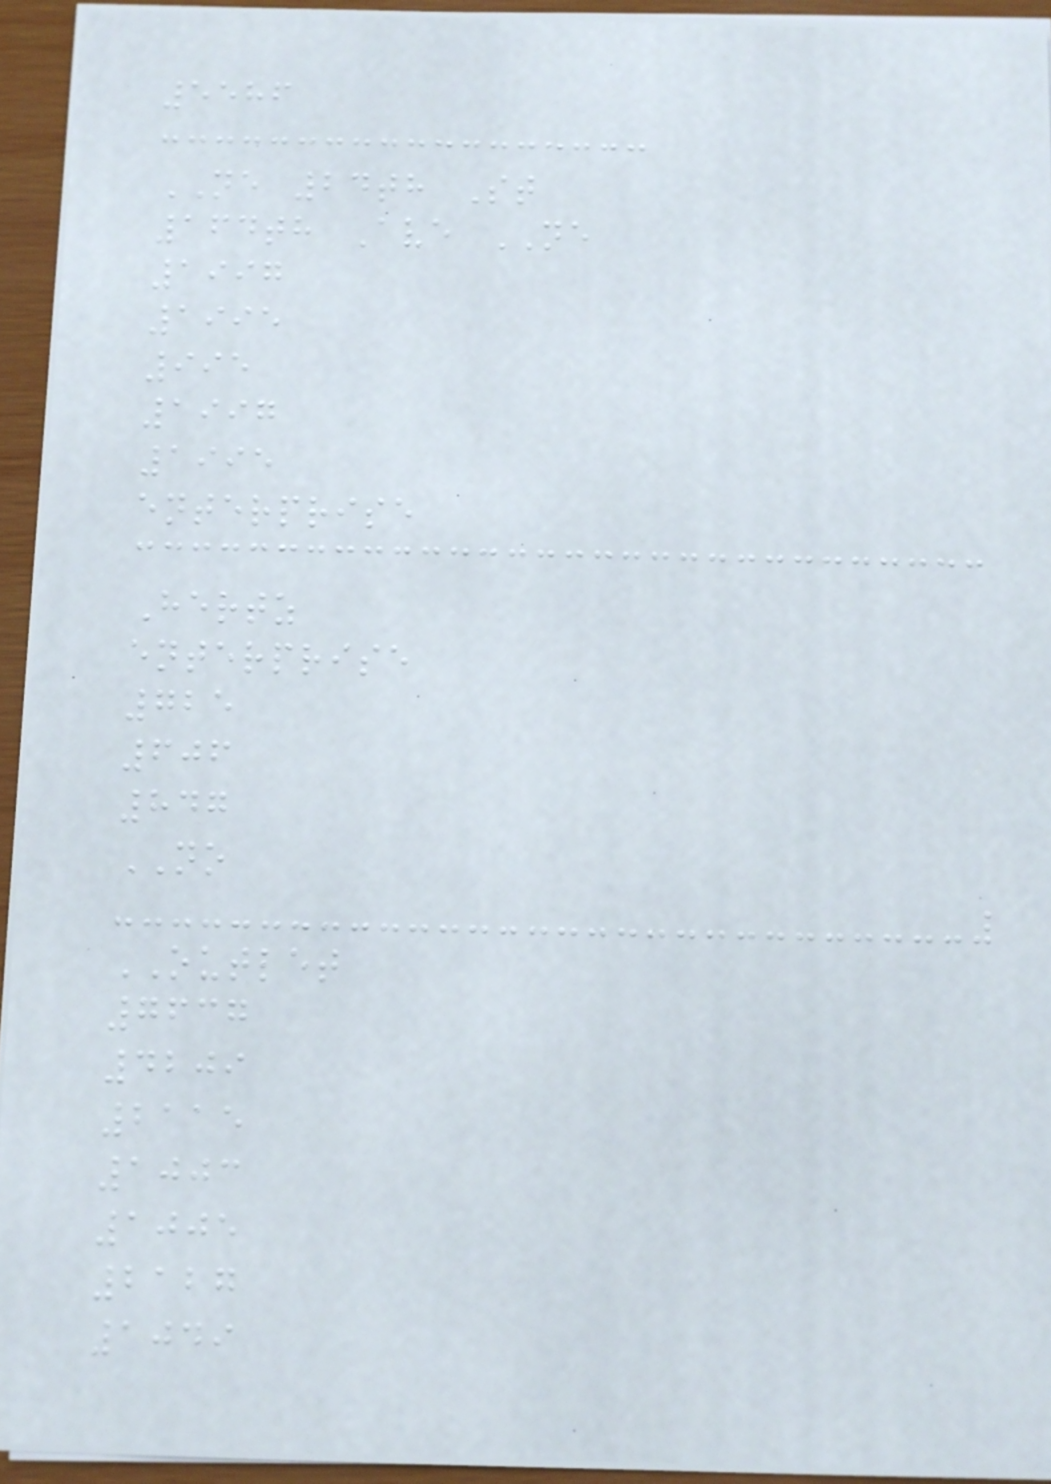5586
NE 24th St
164th Ave NE
1997
1995
995
1997
1995
enterprise
Hertz
enterprise
725
606
847
NO
OUTLET
7637
4209
2115
1003
1005
2127
1049
